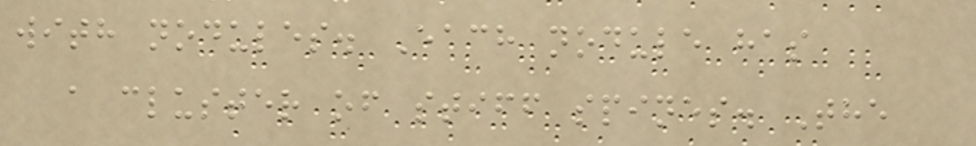with nodules. Each nodule has
a cluster of stiff spines. The
